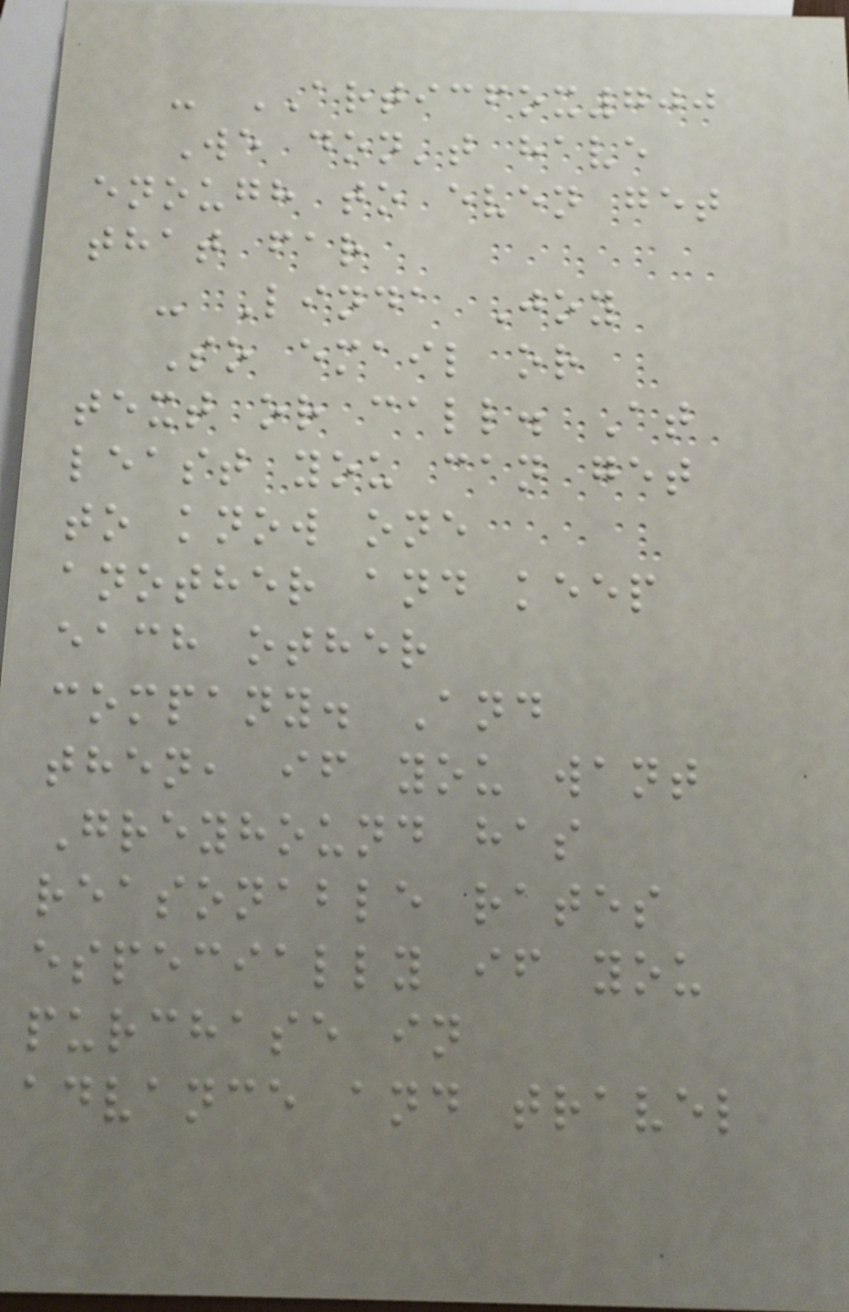- ARTICFOX700
We don't have
enough to even get
that far
- Linda Joy
So email or
text or call. At
least you can get
to know one
another and keep
each other
company. And
then, if you want
Greyhound has
reasonable rates
especially if you
purchase in
advance and travel
